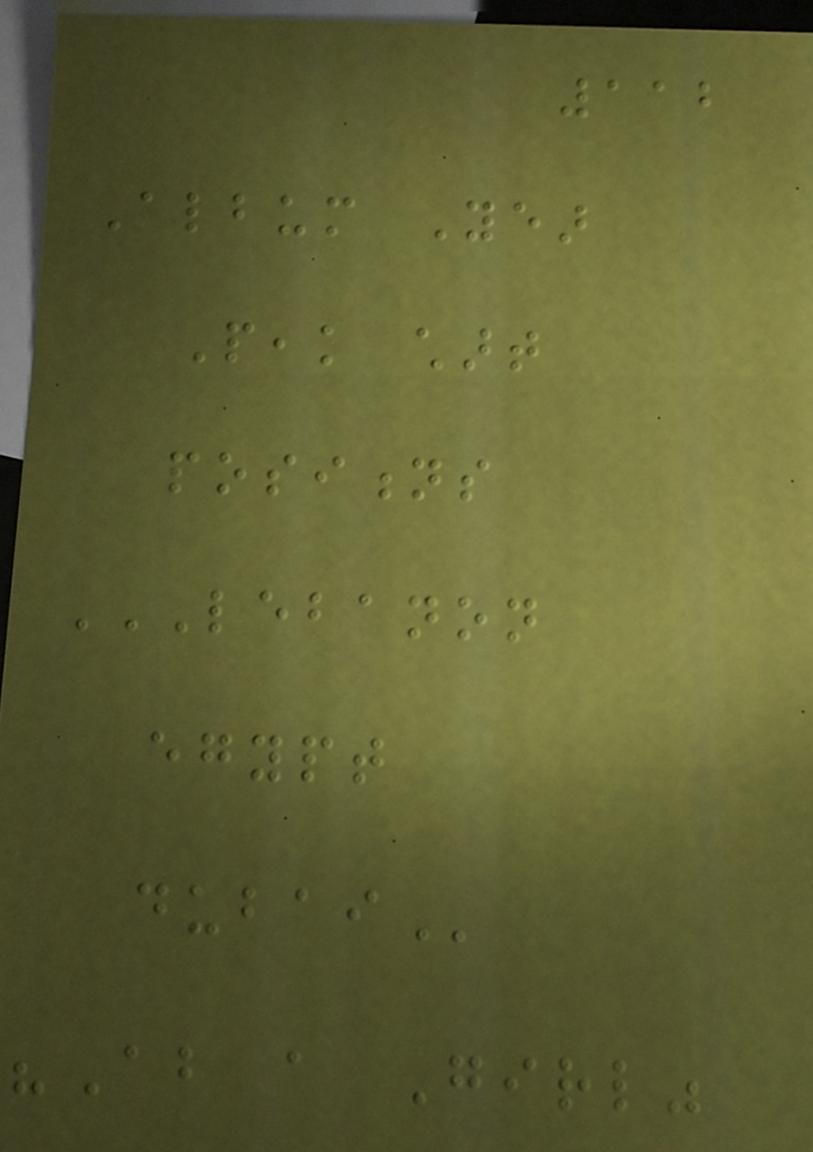112
Album Year
Peak chart
positions
LEBANON
EGYPT
DUBAI
"About a Girl"
